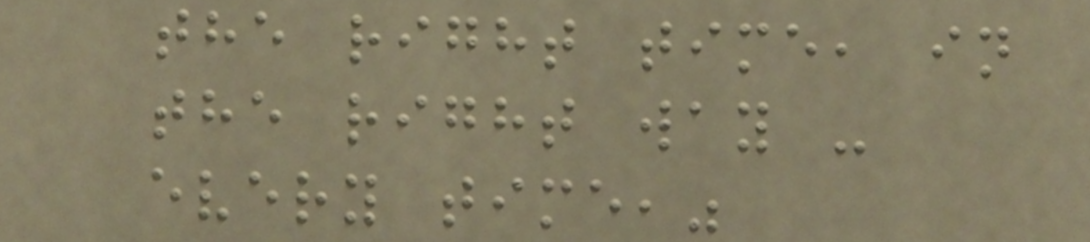the right time, in
the right way -
every time,"
